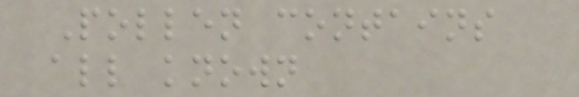Pollen contains
all known
